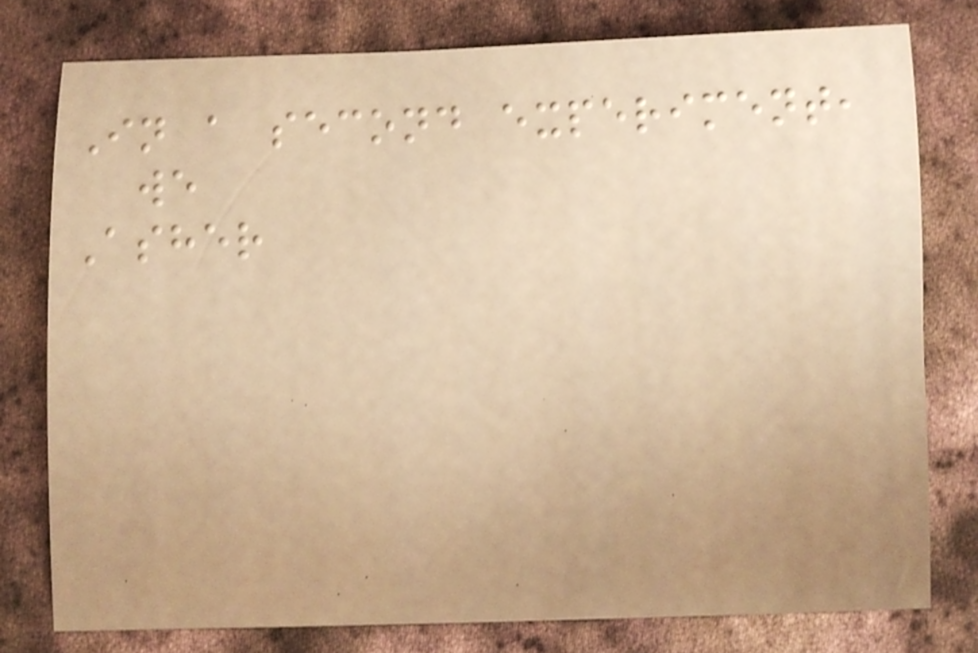In a second experiment,
we
Asher
